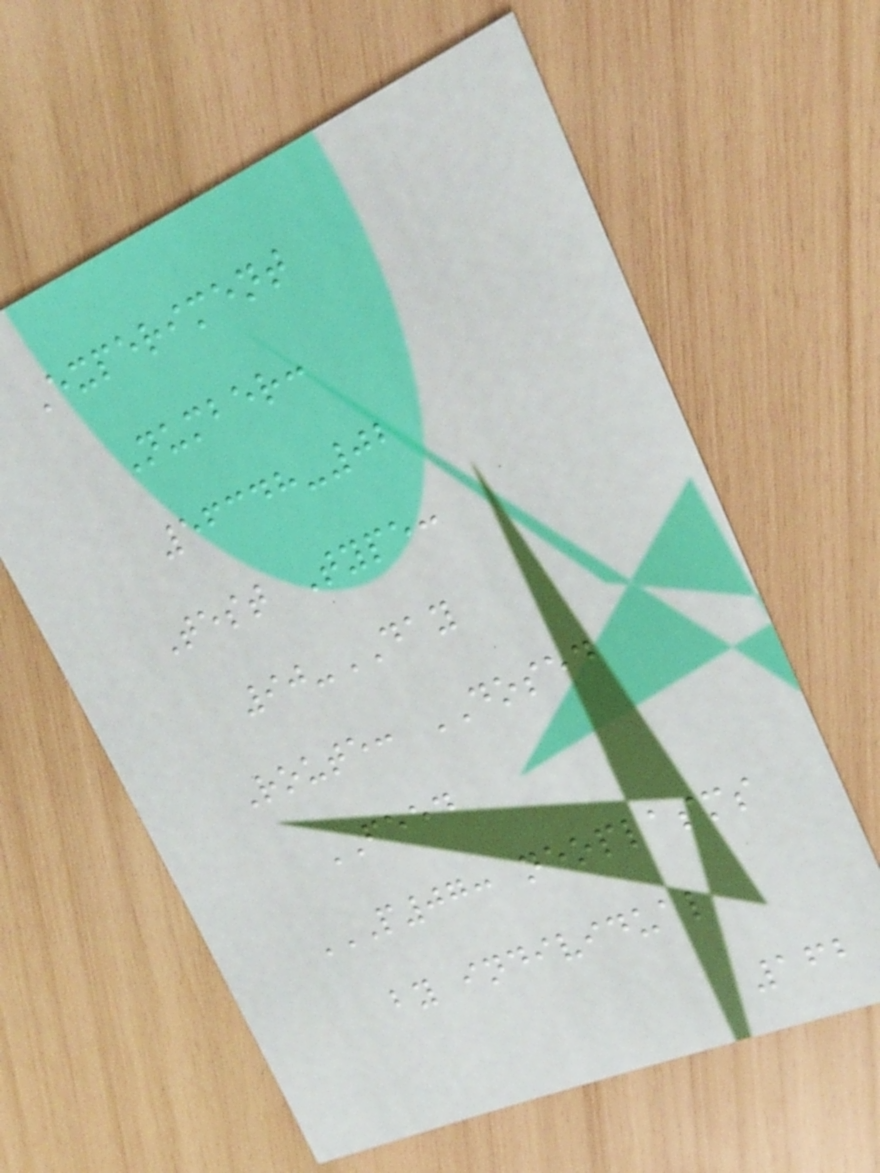Experiment
Number:
56348-02
Test Type:
90-DAY
Route: DOSED
FEED
P07: NEOPLASMS
BY INDIVIDUAL
162
